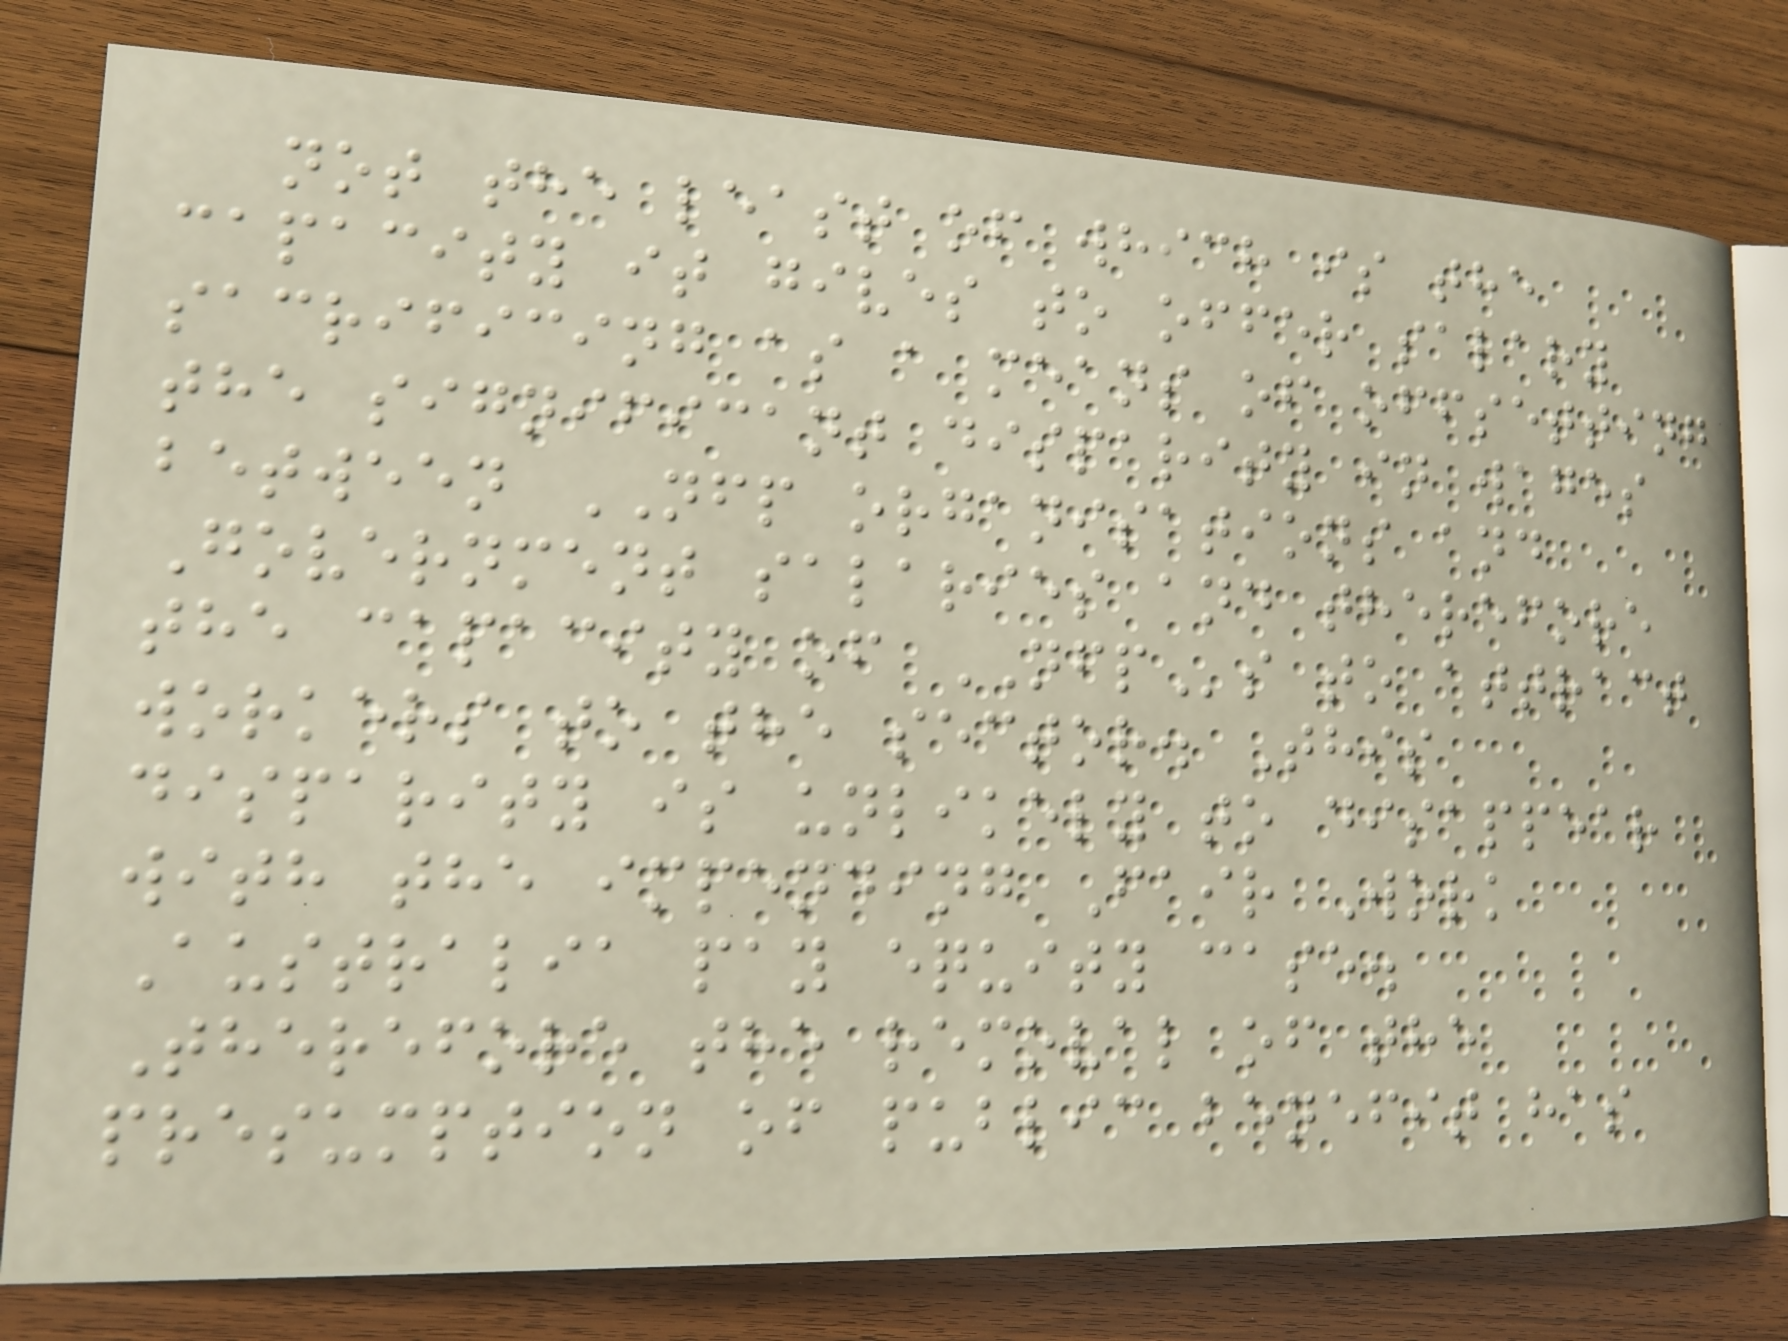not the least of which is the
capacity it gives to offer salary
sacrificing as a means of offsetting
the significant disparity in wages
between NFP organisations and
Government salaries and therefore
the capacity of NFPs to attract
workers to the sector. This
disparity is unlikely to disappear
with the impending Fair Work
Australia pay equity case.
Therefore the removal of the
presumption of public benefit has
